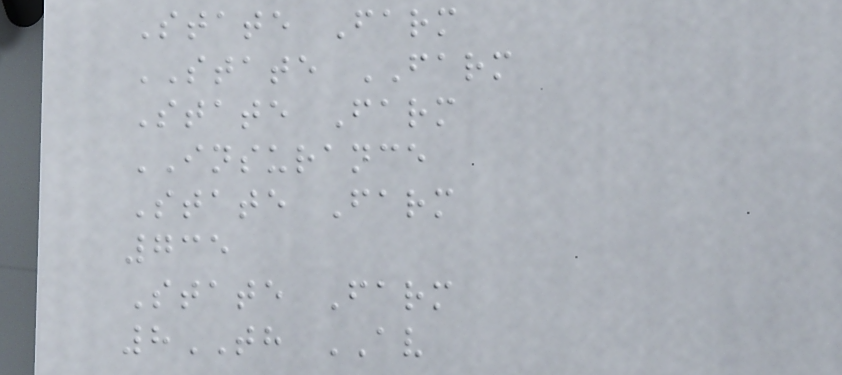State Farm
STATE FARM
State Farm
INSURANCE
State Farm
735
State Farm
8TH AV
